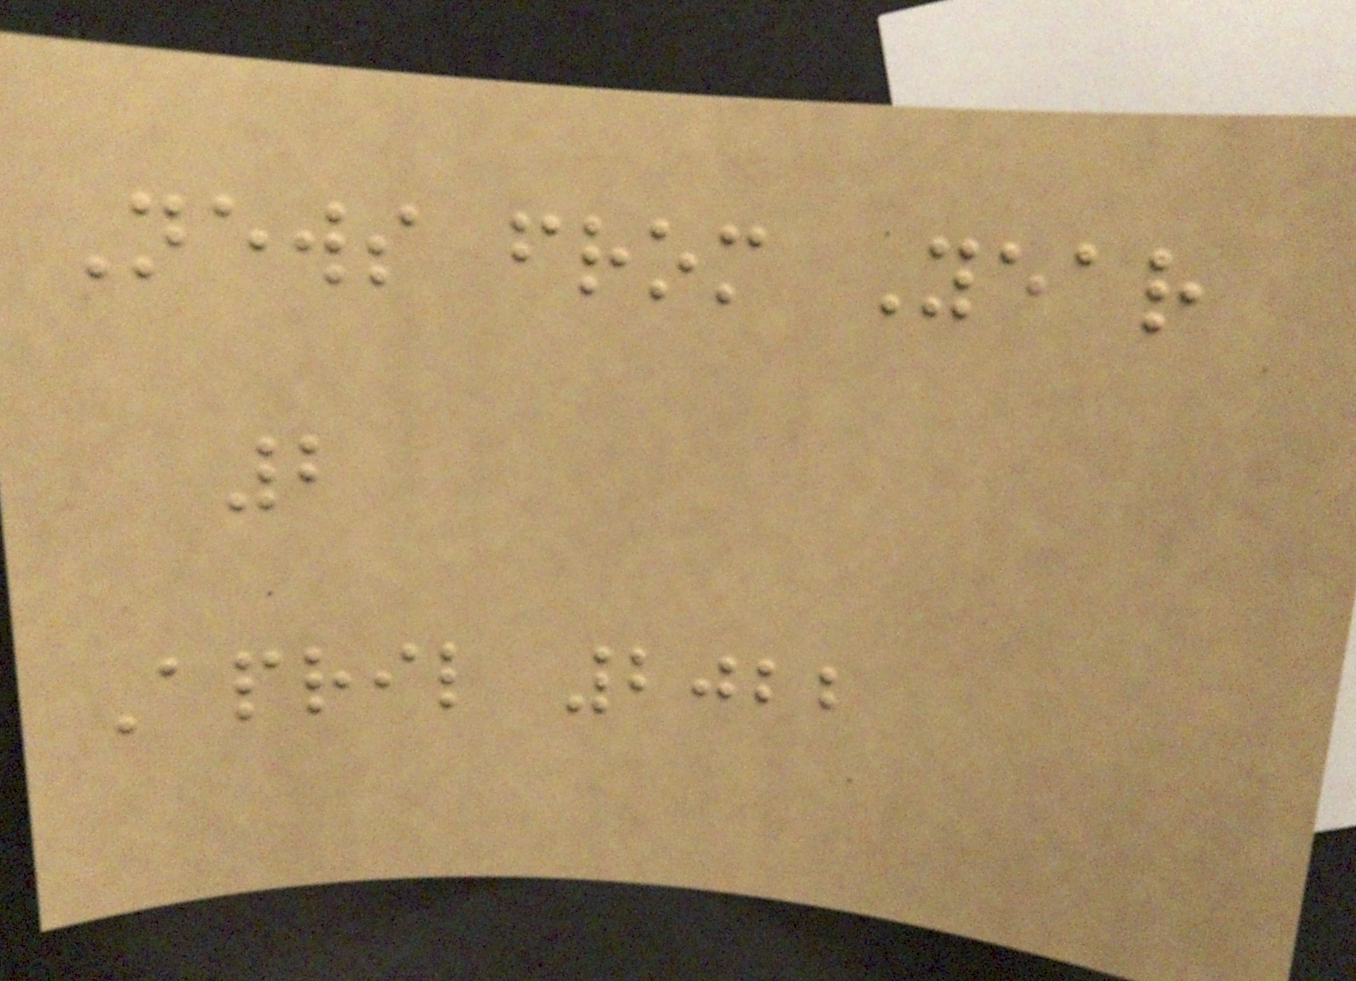News from Year
2
April 2022
